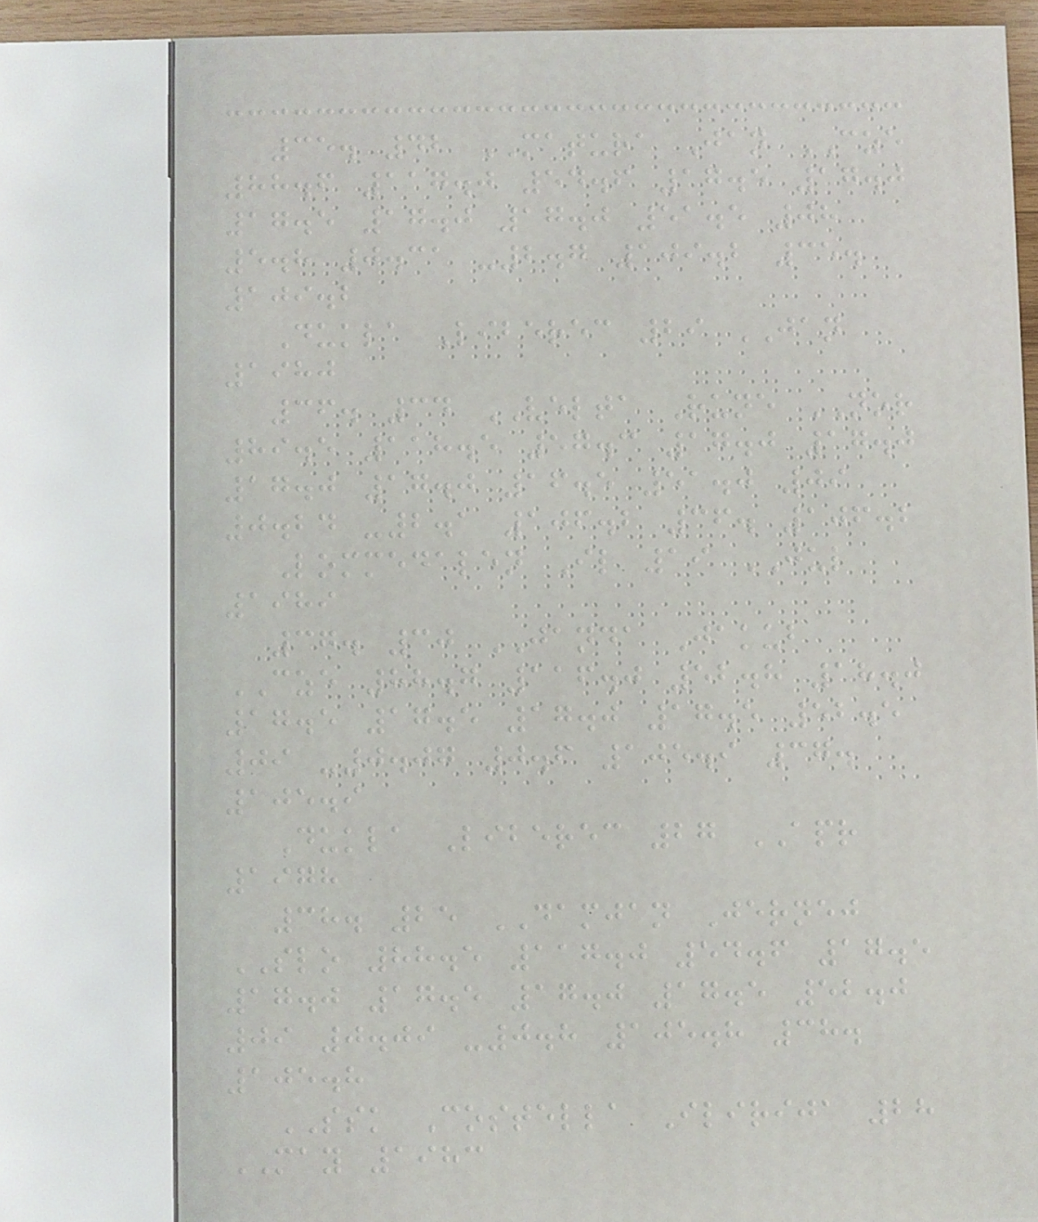35. 42 MATURA Jan CZE
88.6 117.0 54.6 17.5 17.0
17.5 17.0 17.0 51.5 08
5.8 0.31 -2.7 109.2 35.
109.2
Dukla Liberec 29 JAN
1980
36. 34 VELTA Rune NOR
89.5 118.5 57.3 17.0 17.0
17.0 17.0 16.5 51.0 09
0.24 -2.1 106.2 36. 106.2
Lommedalen Il 19 JUL
1989
37. 30 JANDA Jakub
CZE 88.7 116.0 52.8 18.0
17.5 17.5 17.0 17.5 52.5
09 -0.07 0.6 105.9 37.
105.9
Dukla Liberec 27 APR
1978
38. 25 DAMJAN Jernej
SLO 88.5 117.0 54.6 17.5
17.0 17.5 17.0 17.5 52.0
09 0.09 -0.8 105.8 38.
105.8
SSK Costella Ilirija 28
MAY 1983
